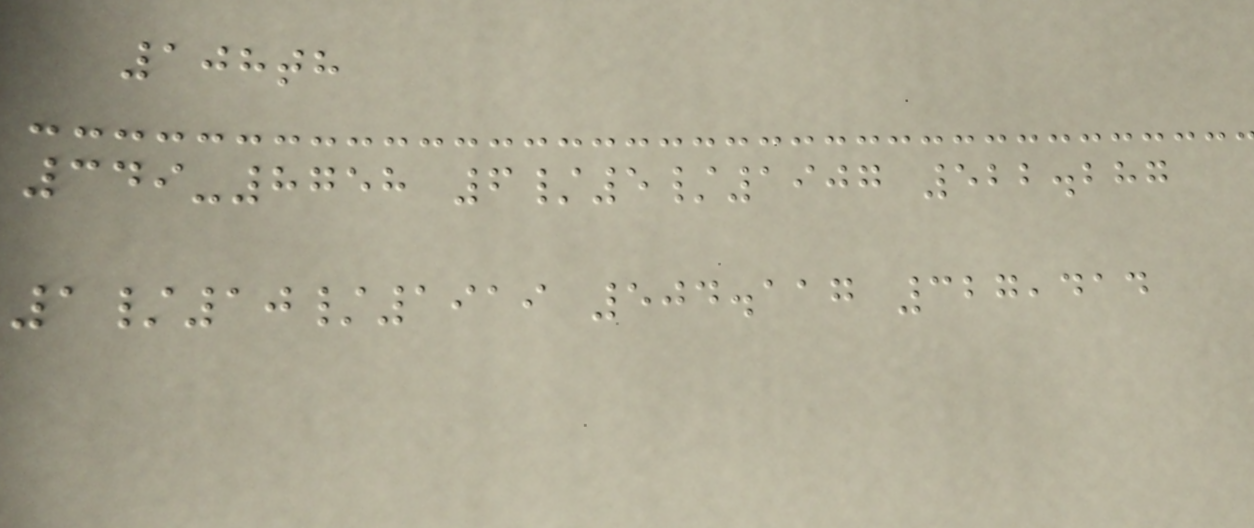108th
349-8758 6/5/1907 522.287
1/10/1919 504.117 327,414
